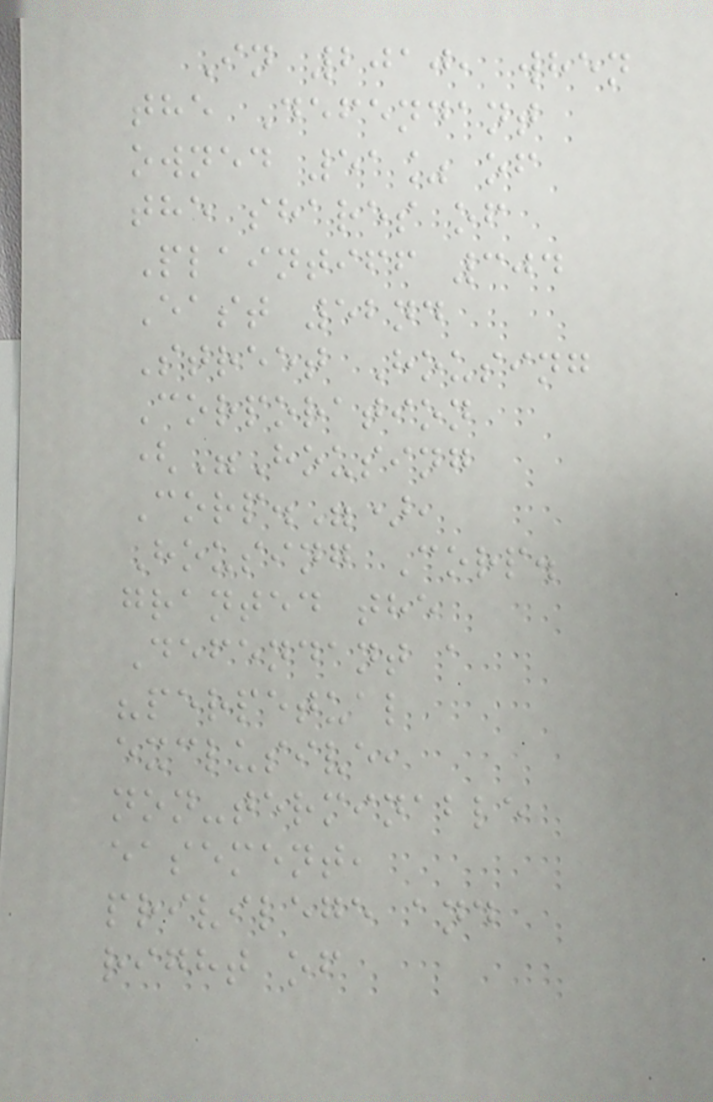In 2010, when
the Defendant
owned 51% of
the shares of
Plaintiff 304
East 52nd
Street Housing
Corporation
("Housing
Corp."),
Housing Corp.
granted the
Defendant a
"perpetual
exclusive,
non-terminable
easement,
privilege and
right of
